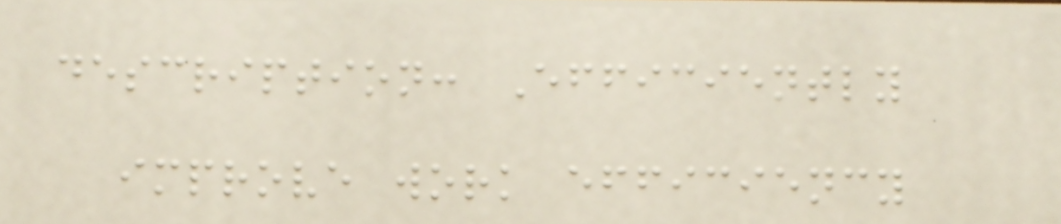description: Efficiently
improve work efficiency
